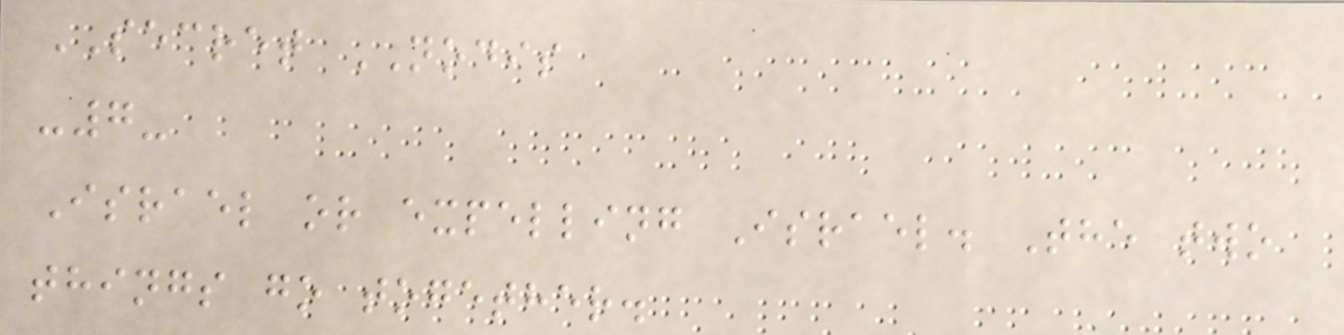SECRET NODIS
-7-
Israel or expelling Israel. The two
things go together.
